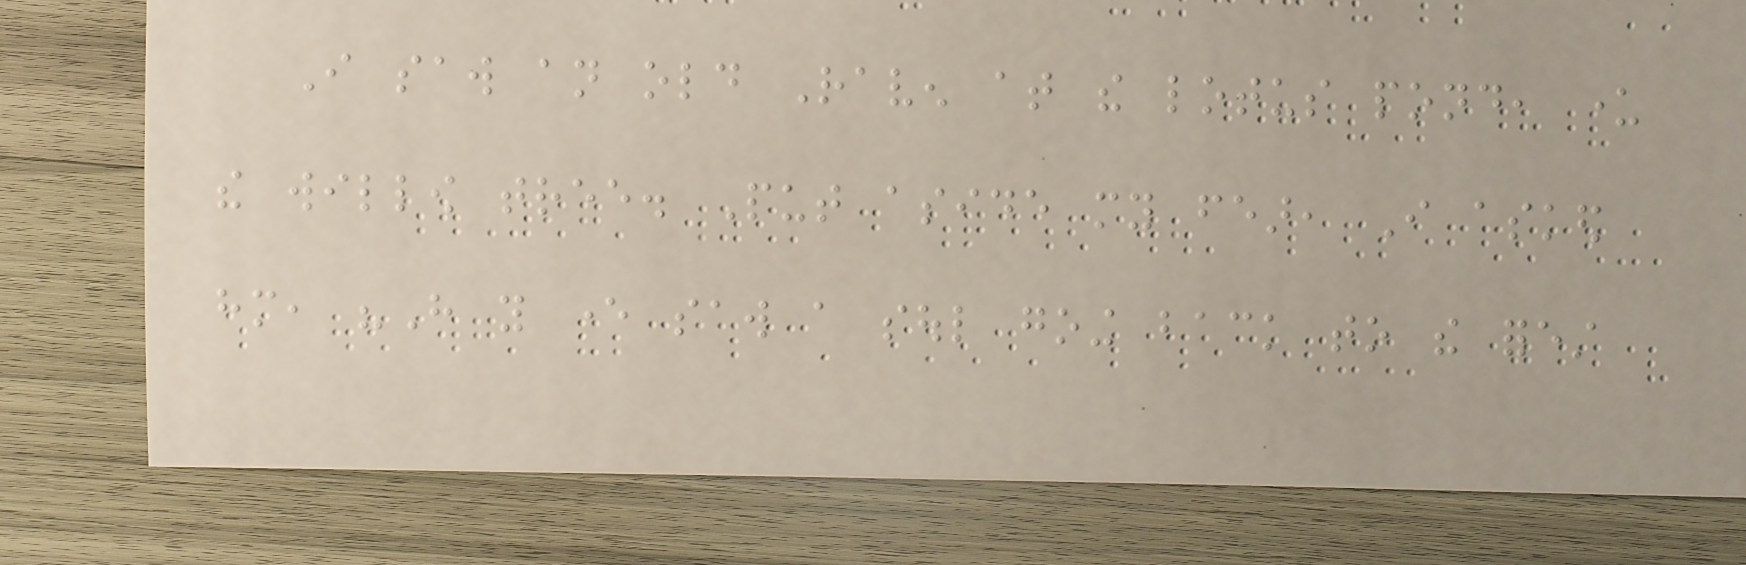I saw an old Raven at the lotus pond, under
the willow tree. Put aside my fear, I asked
him, "Have you ever saw a soul going back to the forest
